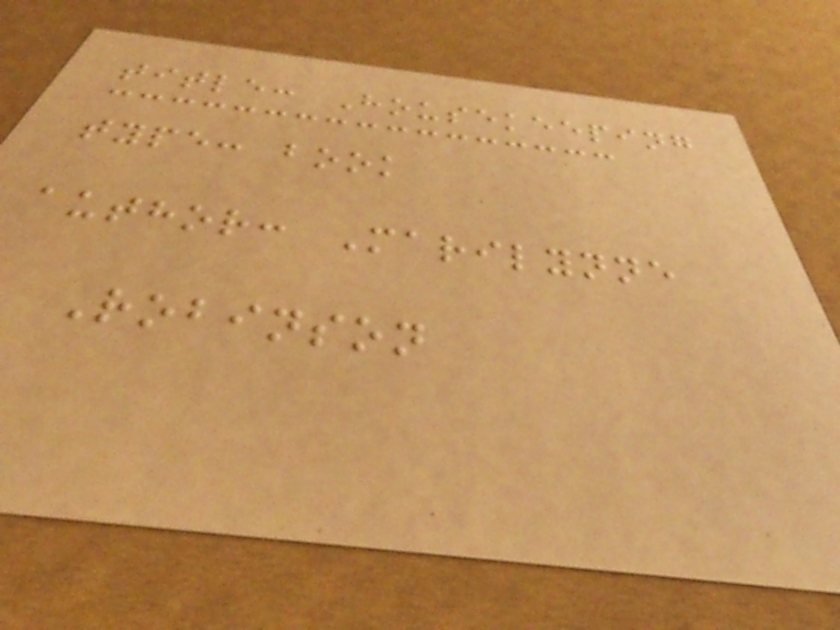title: Housekeeping
type: book
author: Marilynne
Robinson
